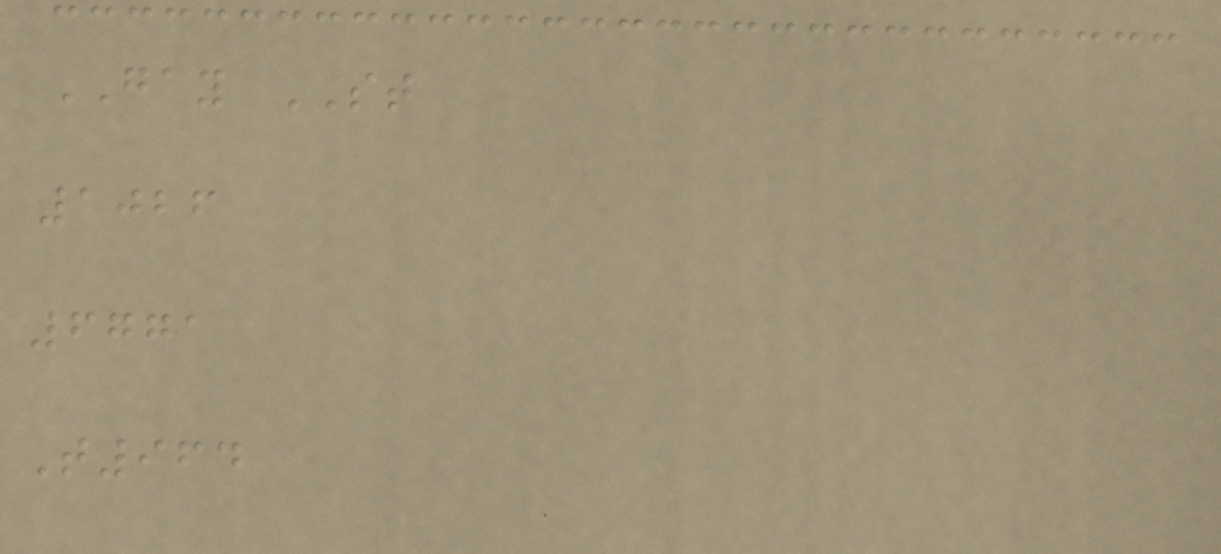GAY ST
1026
6771
T964
